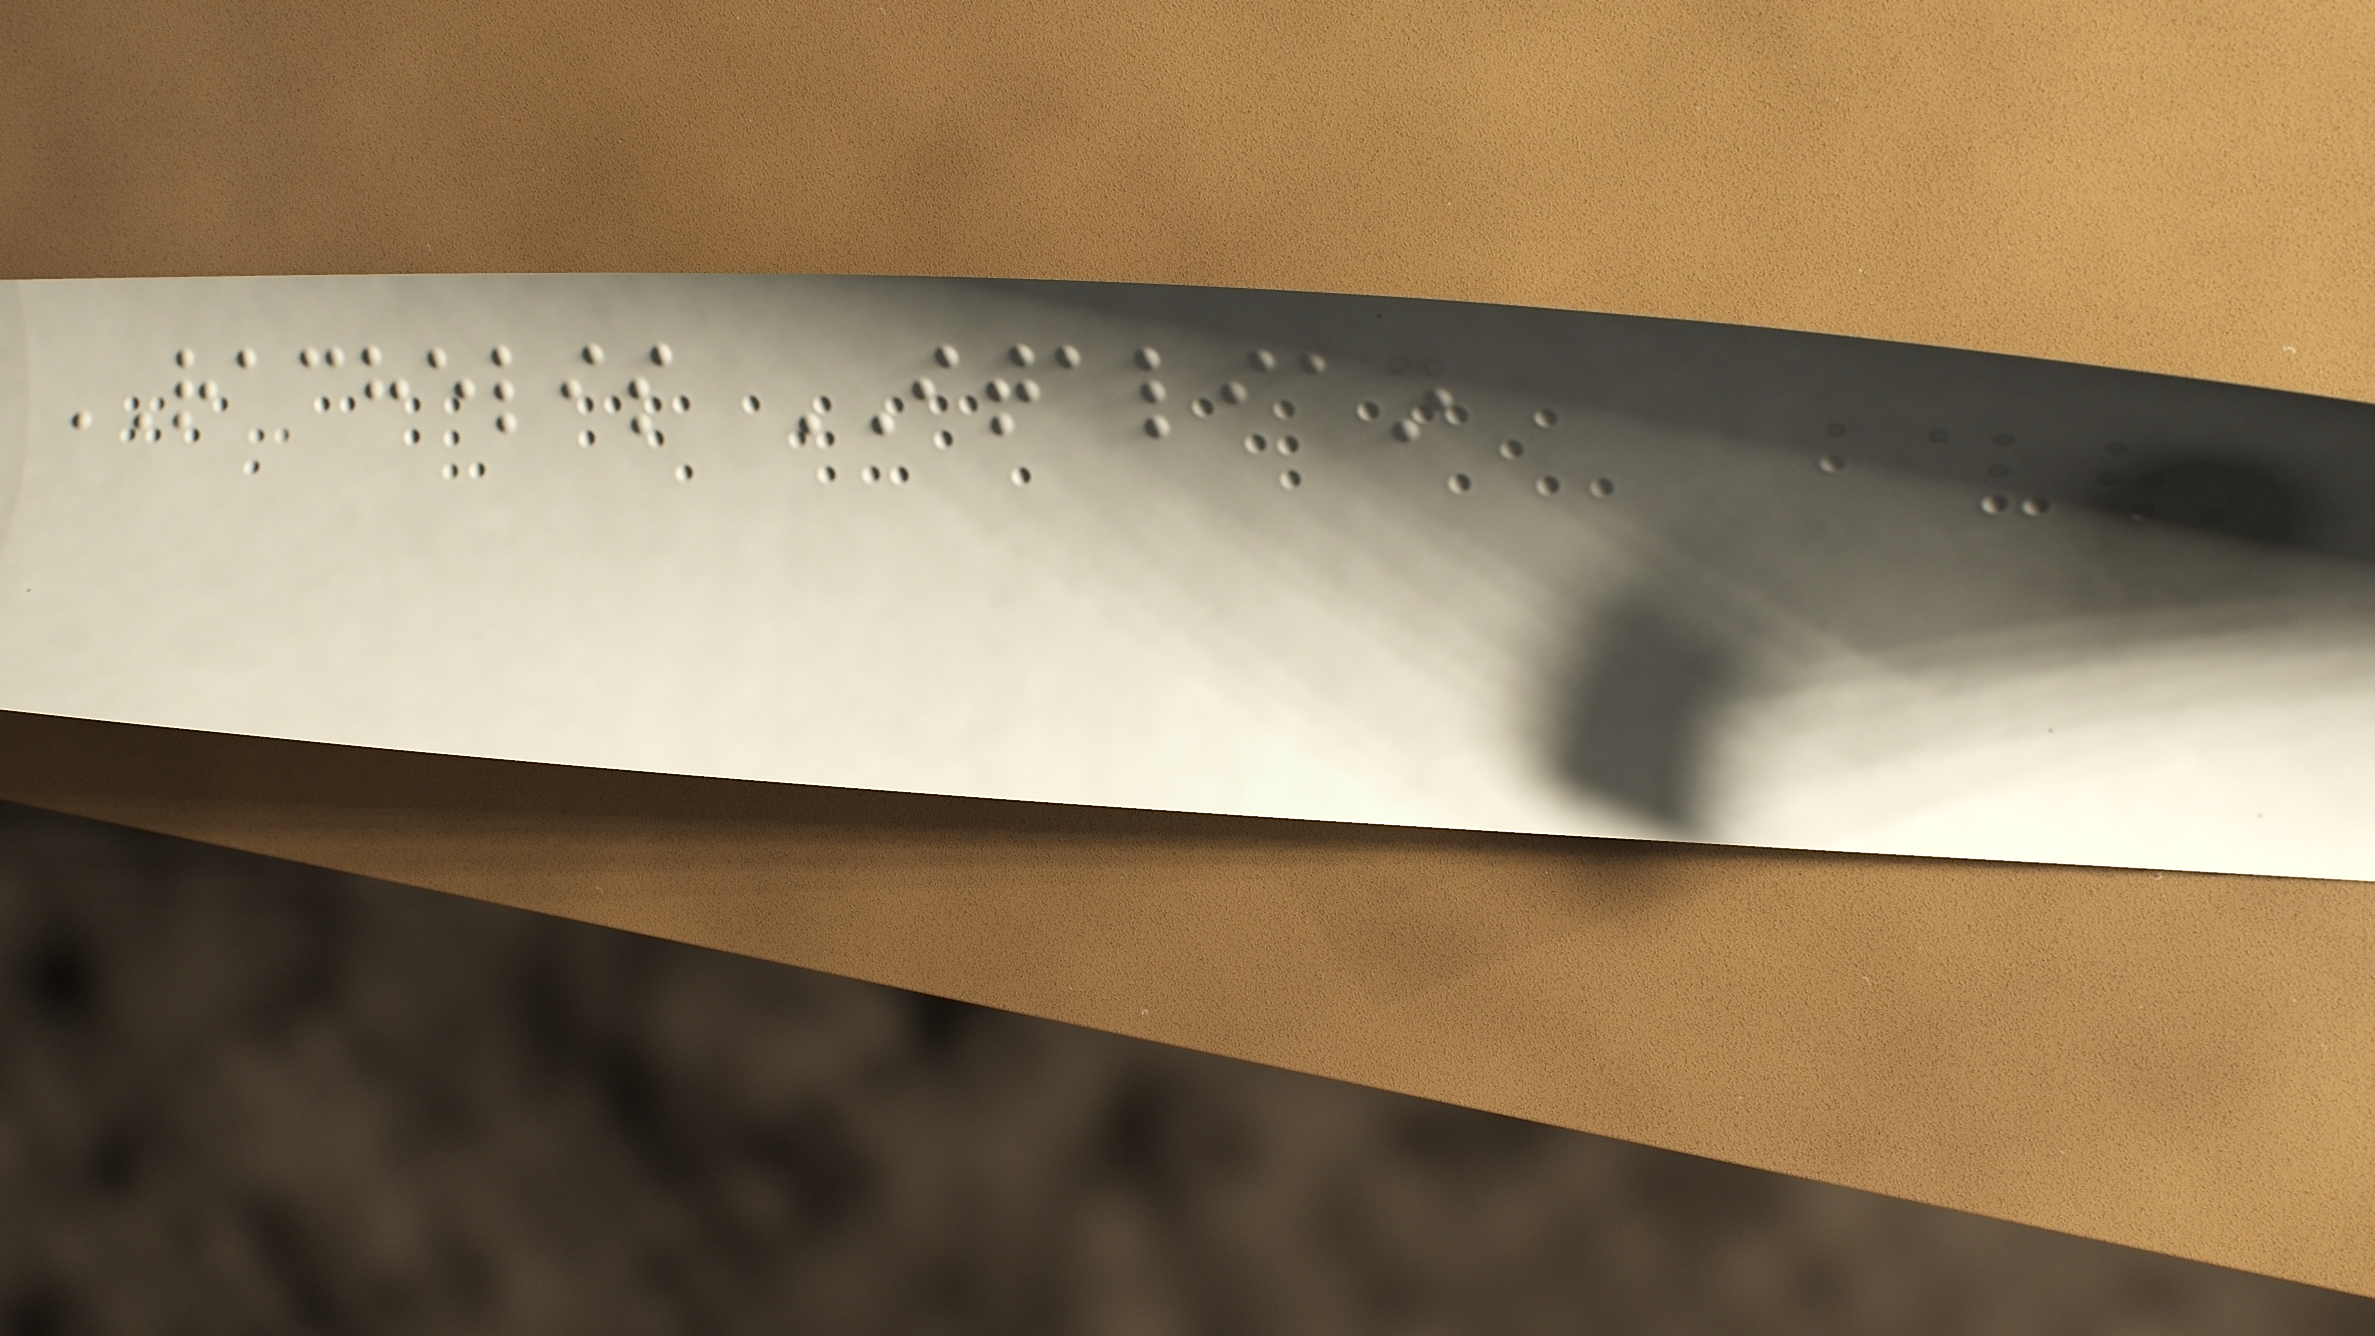RACHELIS ITALIAN
